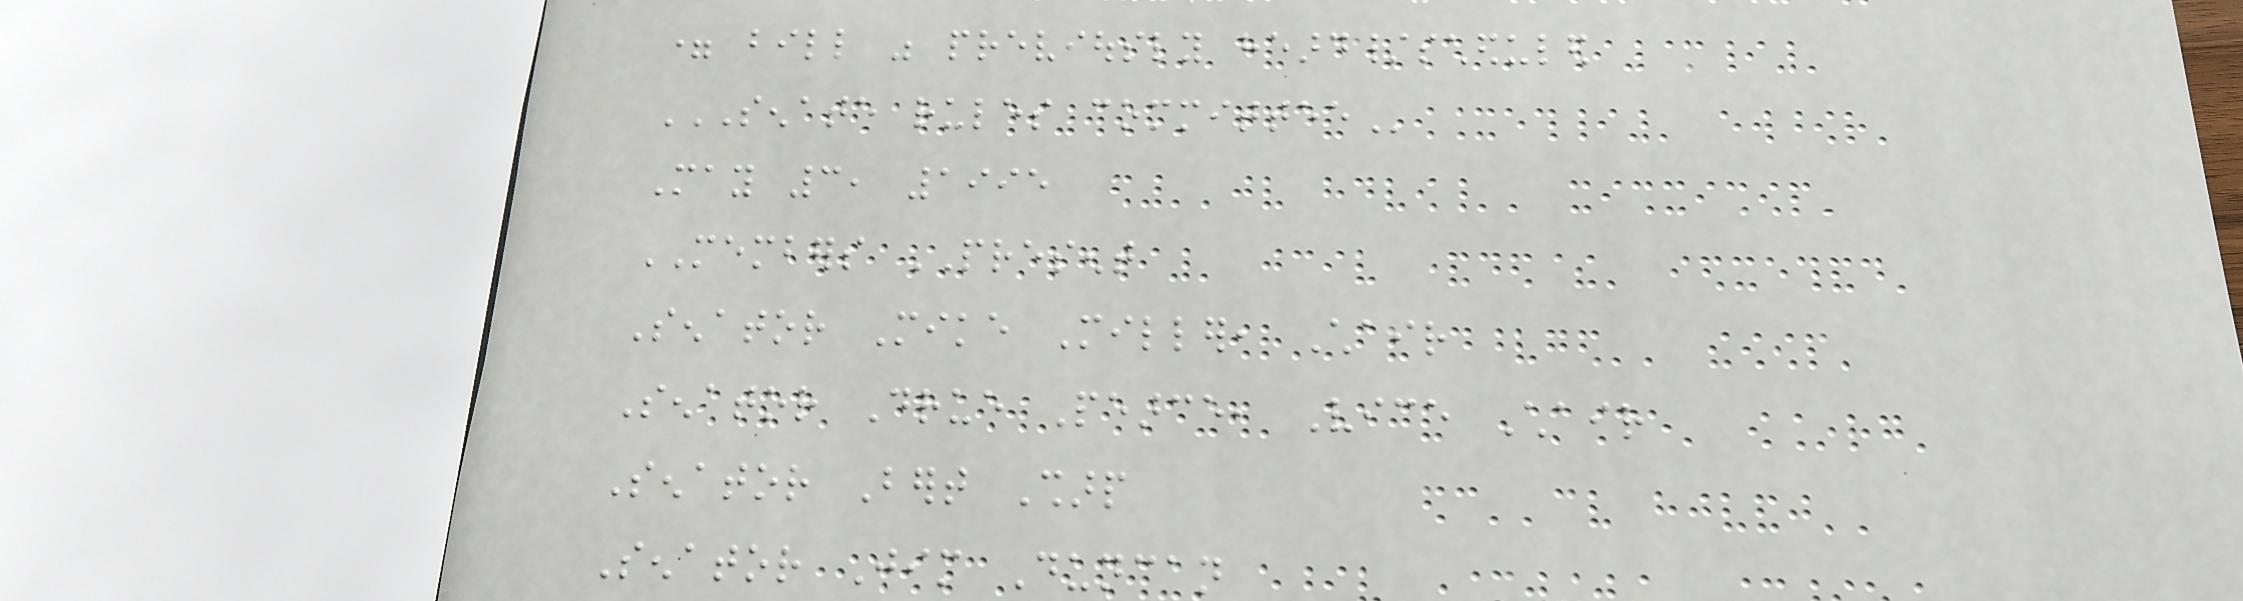= bill was previously heard/scheduled
SENATE RULES COMMITTEE
May 3, 1995
MEMBERS PRESENT
Senator Mike Miller, Chair
Senator Drue Pearce, Vice Chair
Senator Bert Sharp
Senator Jim Duncan
